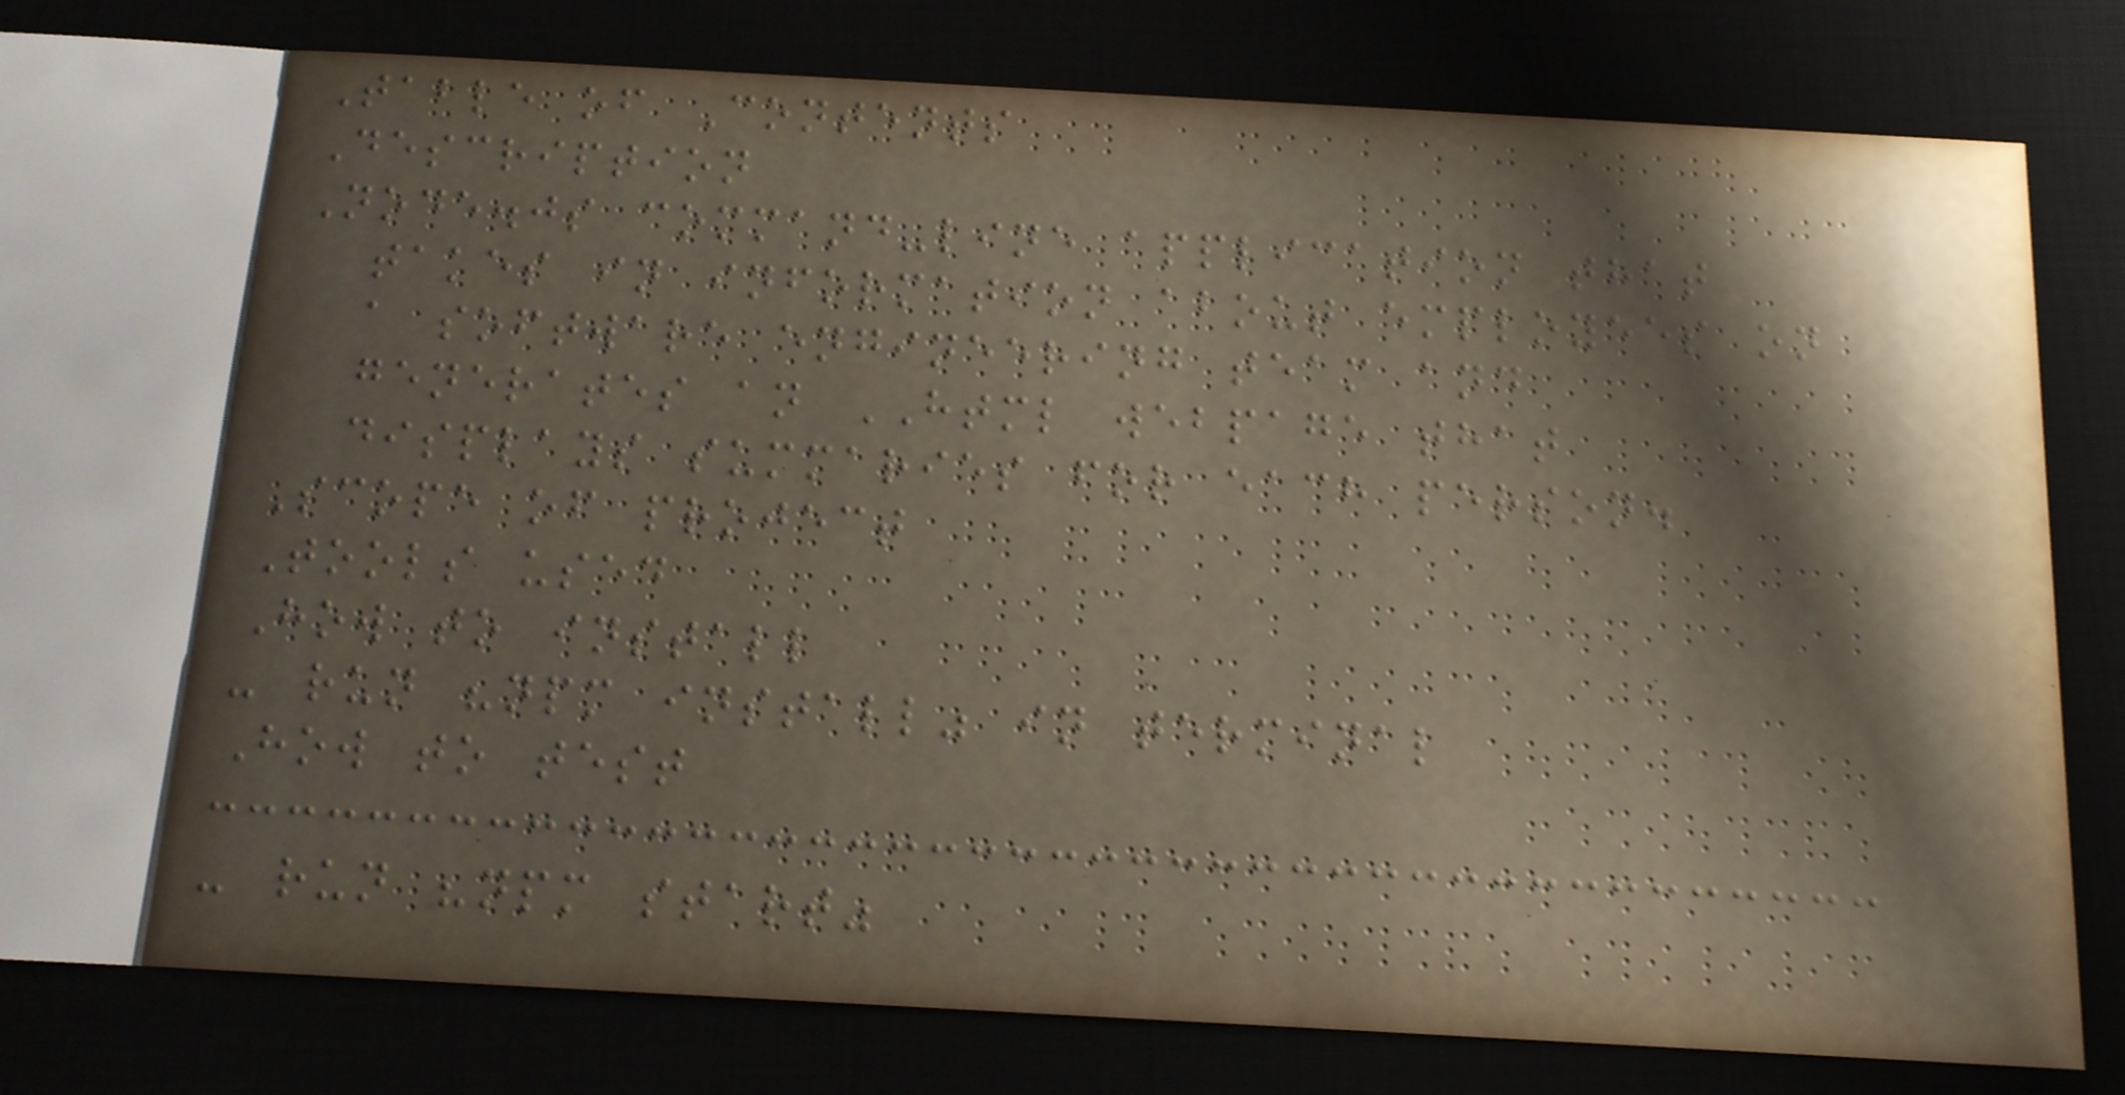Table of Contents
Description
Node.js command-line application that
takes in information about employees on
a software engineering team and
generates an HTML webpage that
displays summaries for each person.
Scope of project
Tools used
How to install
- run "npm install" in terminal
How to test
- run "npm start"
